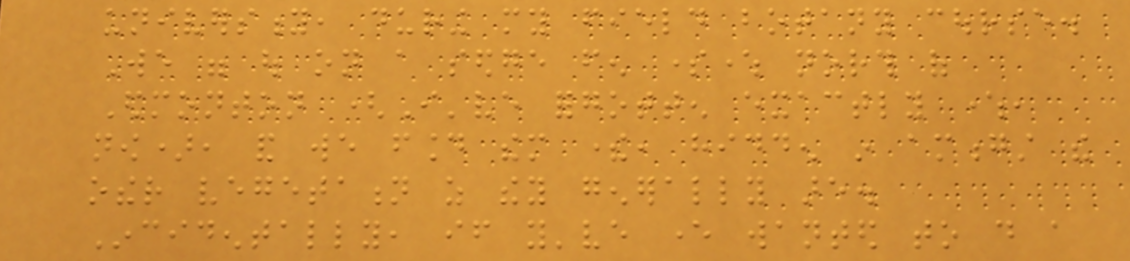university, during my field botany course.
We were out on a sedge fen somewhere north of
Edmonton (I've forgotten exactly where,
now), and we found them there, hidden in amongst the
other vegetation as they generally are.
Incidentally, if you've ever wanted to do a
